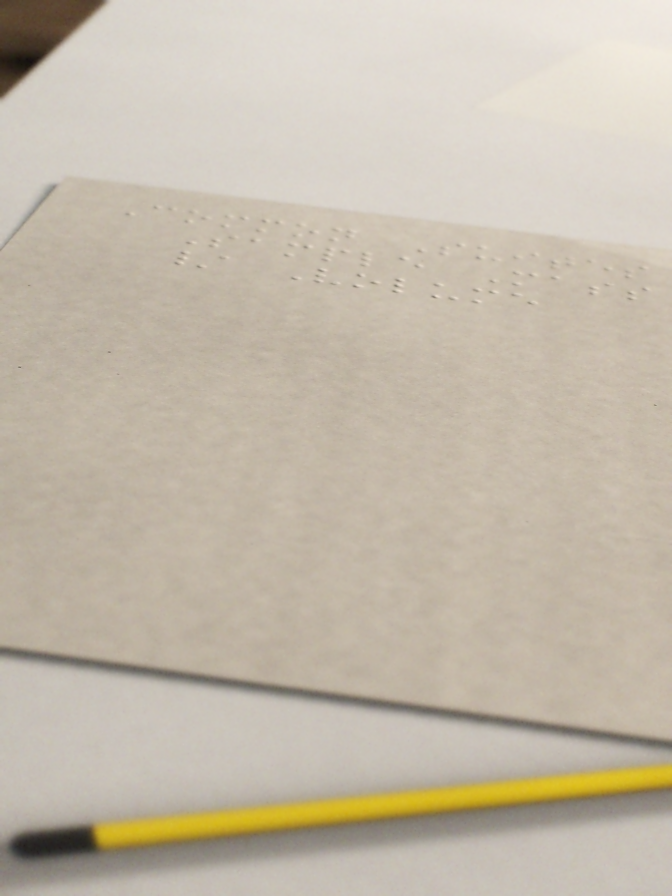Common Suites
Sample Mass
/ Volume
